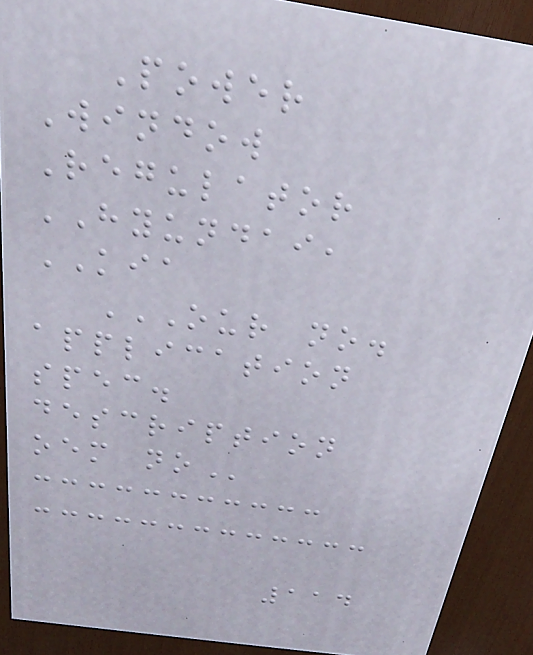Power
Window
Regulator
HYUNDAI,
KIA
OUR NO.
APPLICATION
SPEC.
DESCRIPTION
OEM NO
114
